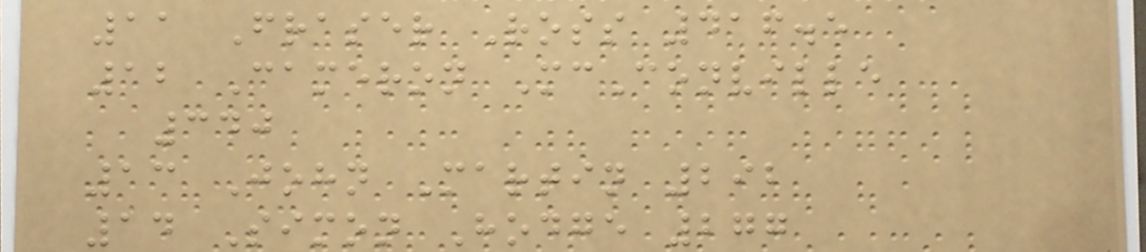11 Fraser Ross 416.5
12 Cameron McConville
340
13 John Martin 292
14 Simon Hodge 277
